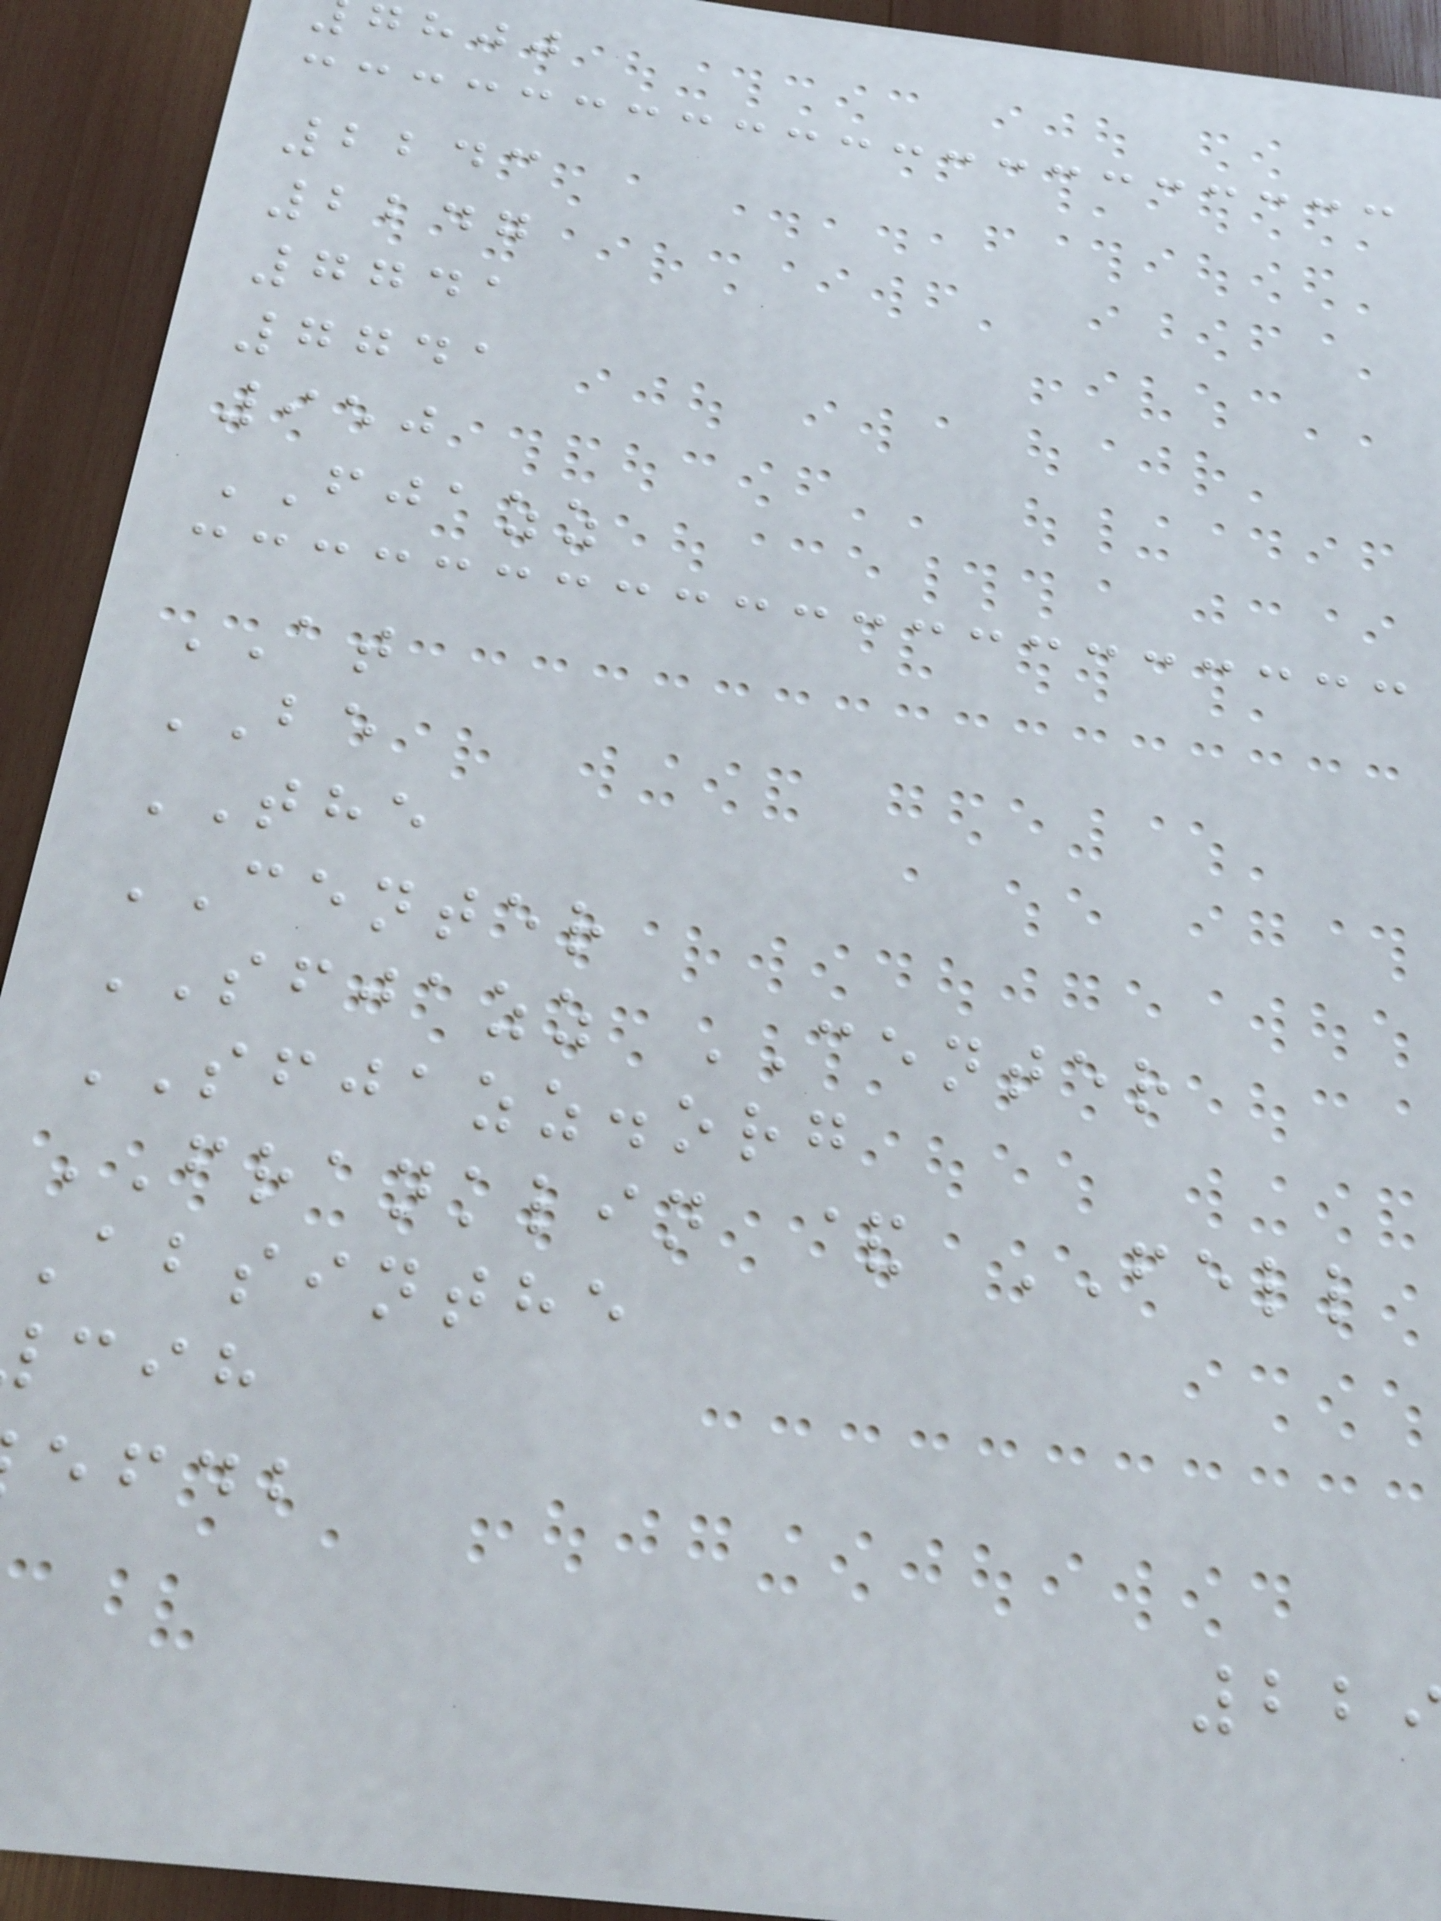ghjj
2243
2247
7741
7741
950
FJAZZ
AT
BE
THE
CENTER
SFJAZZ CENTER
SFJAZZ.org
FRANKLIN & FELL
Absinthe
efdb
